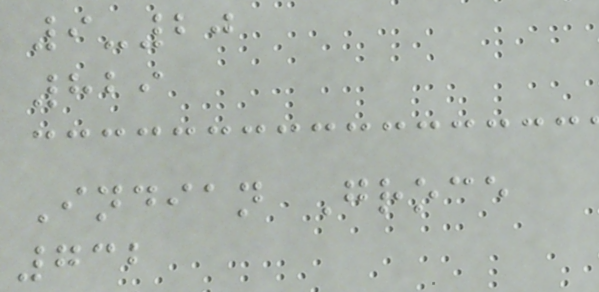9-20
829
Indian Groce
732
